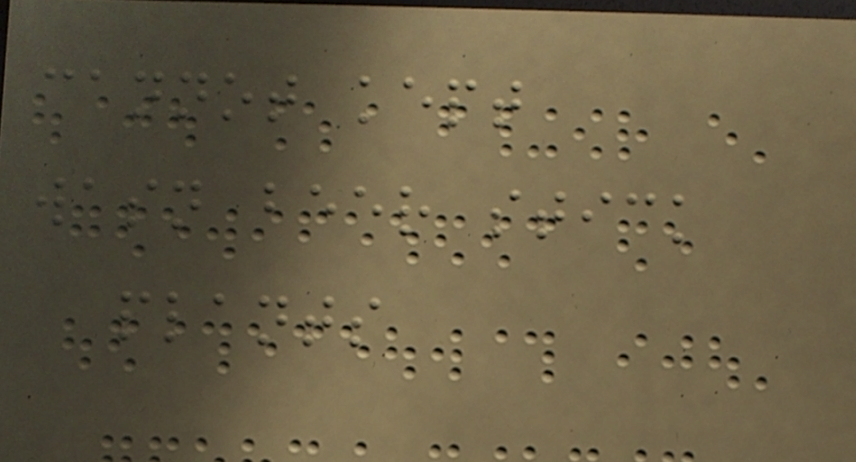cannot kept
wasn beer stick
plants
